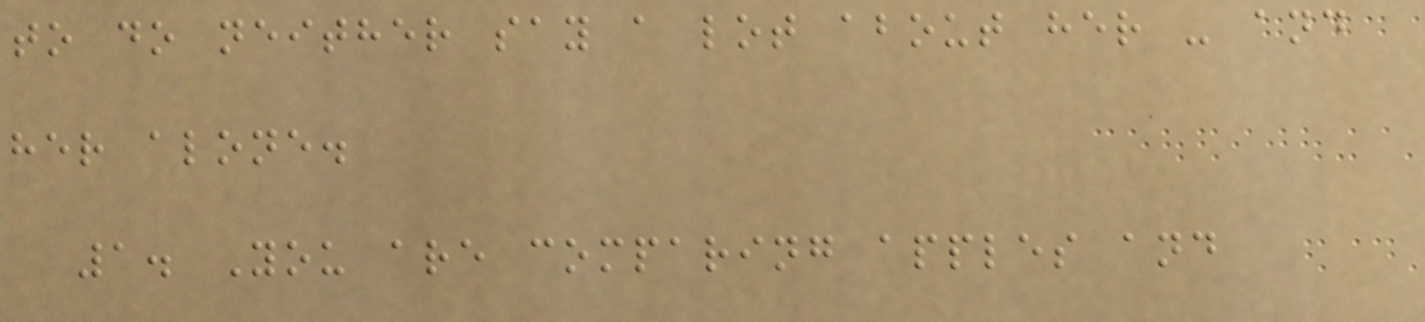to do neither say a lot about her - and
her alone.
1. You are comparing apples and
